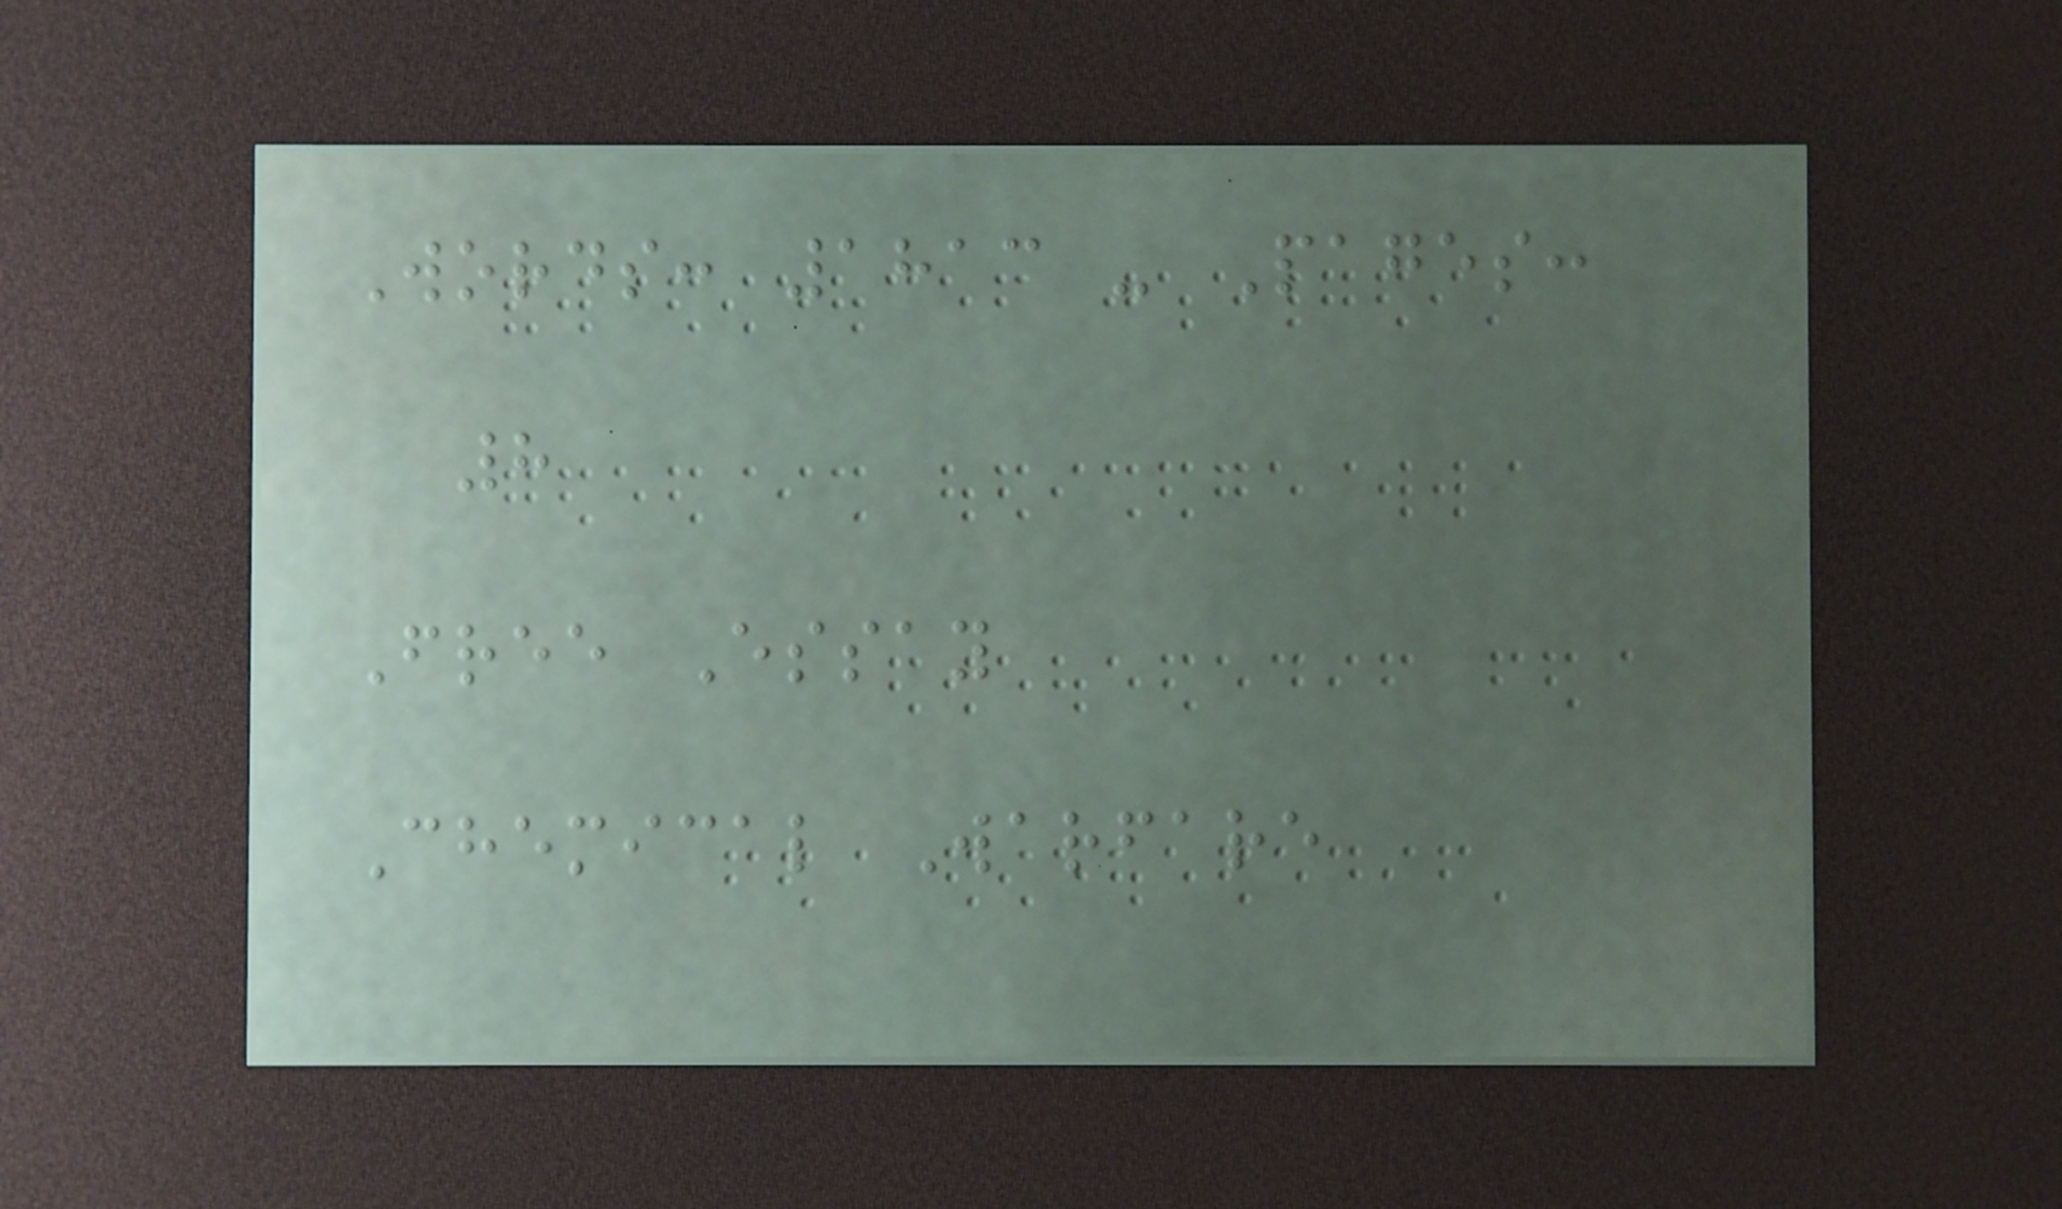Words: 1813 - Pages:
8
Free Essay
Chemical Warfare
